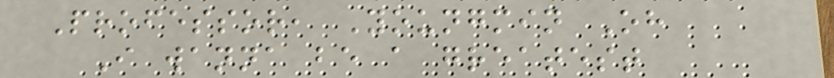Professor, Youngmin Oh
I wanna be a greatest
